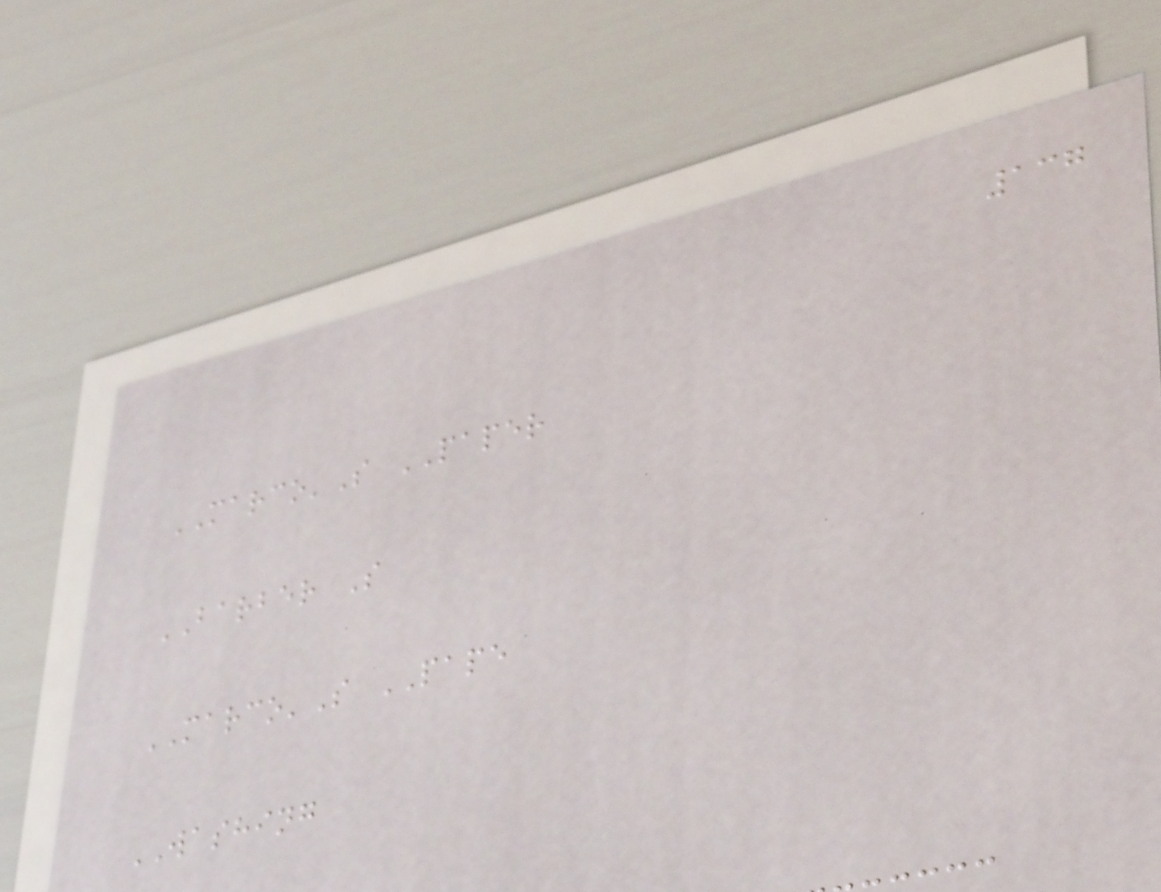137
MARCO'S PAPER
BARBER S
MARCO'S PAPE
WASHING
